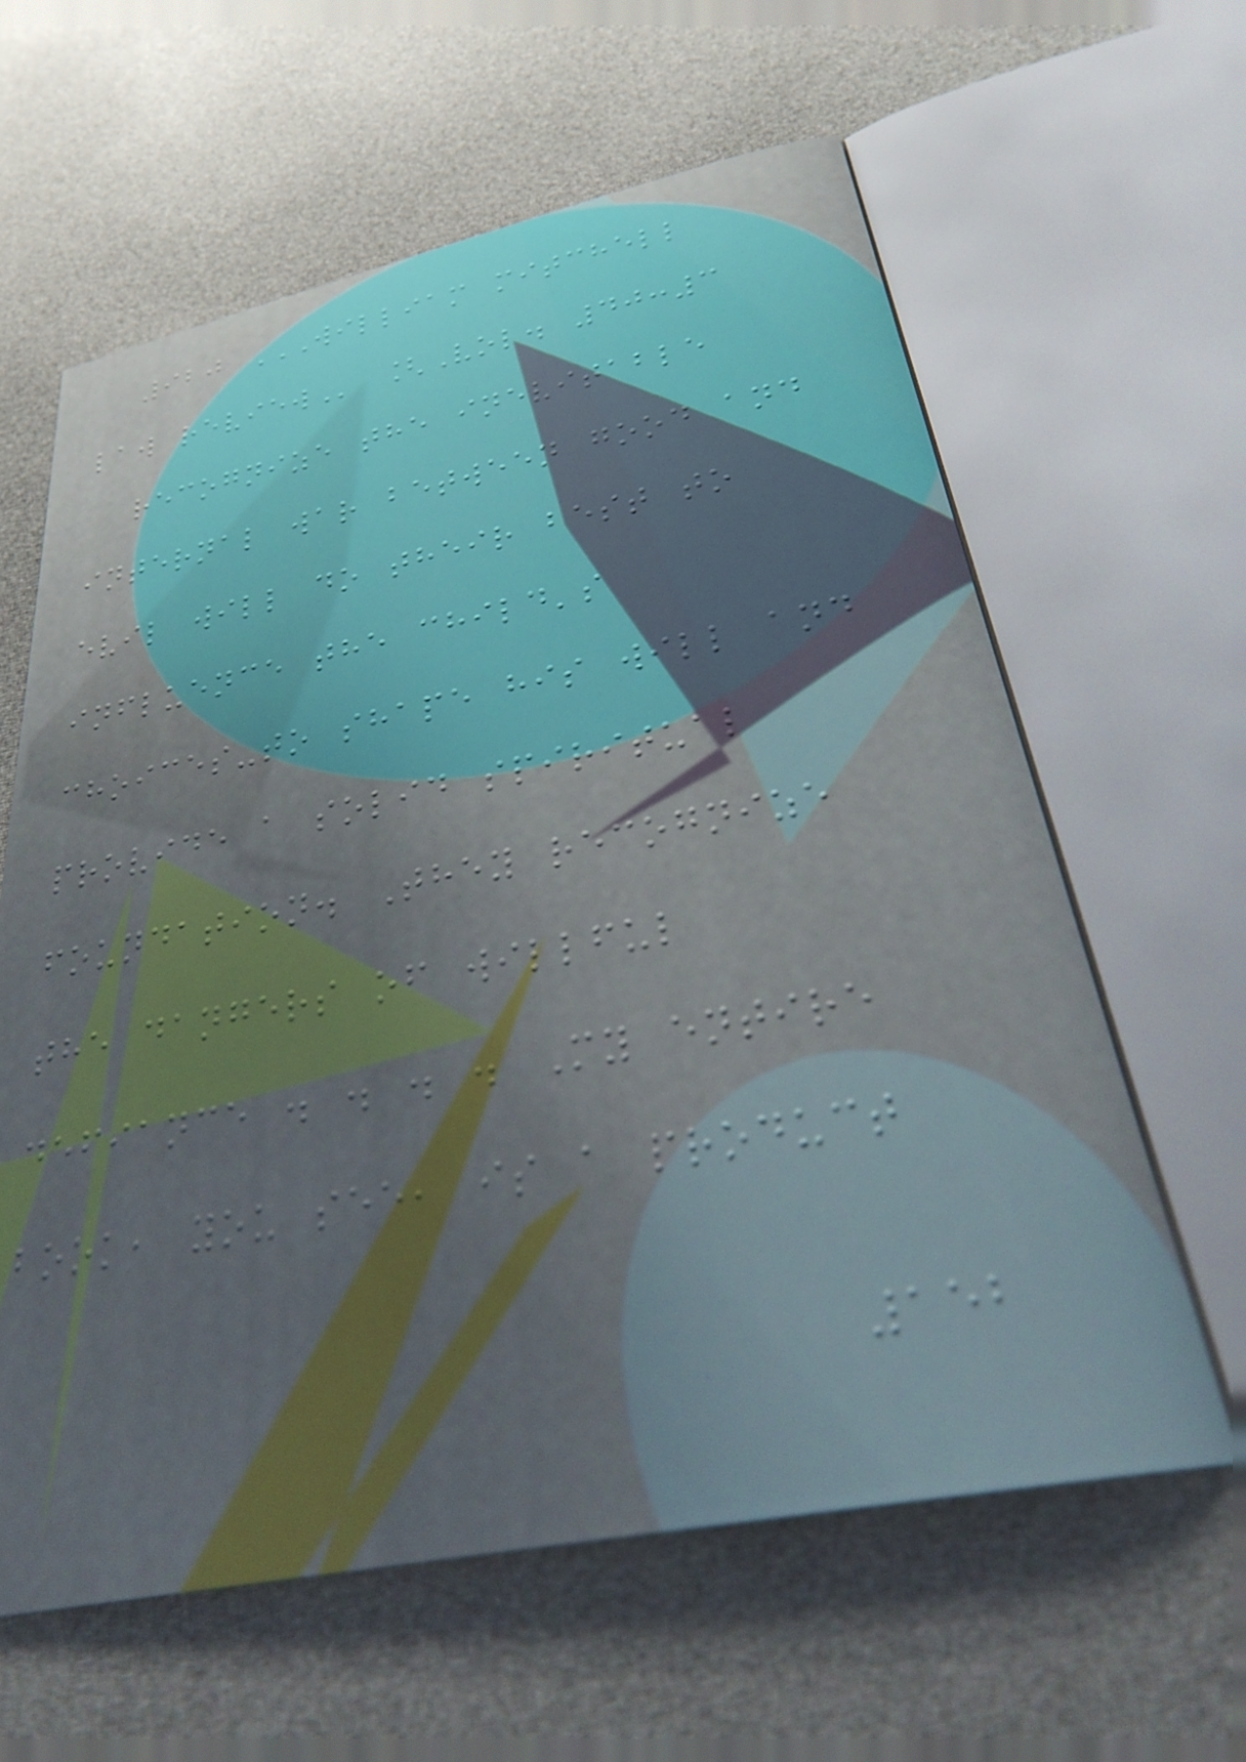920 WILLIAM MITCHELL
LAW REVIEW [Vol. 40:3
recognize the inevitable
internal war between good and
evil will do their best to
influence the child's
choices-to shape his will and
provide a solid spiritual
foundation. They recognize
the dangers of willful
defiance . . . . My entire
book, you see, is a product
152
